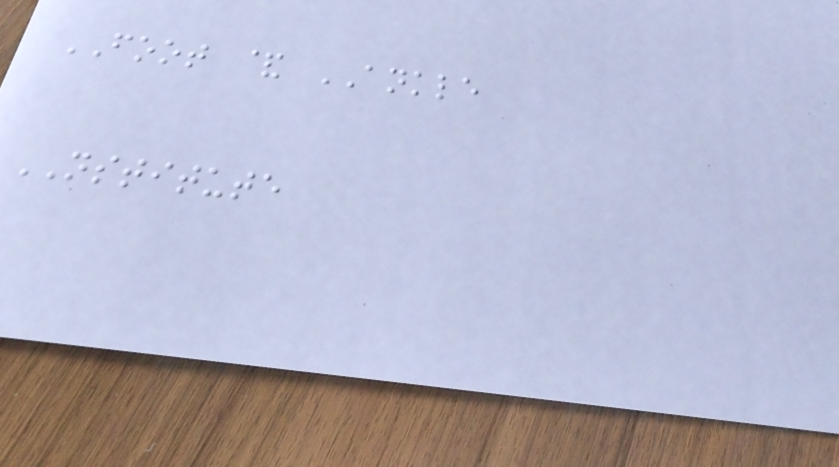FOOT & ANKLE
NSTITUTE
